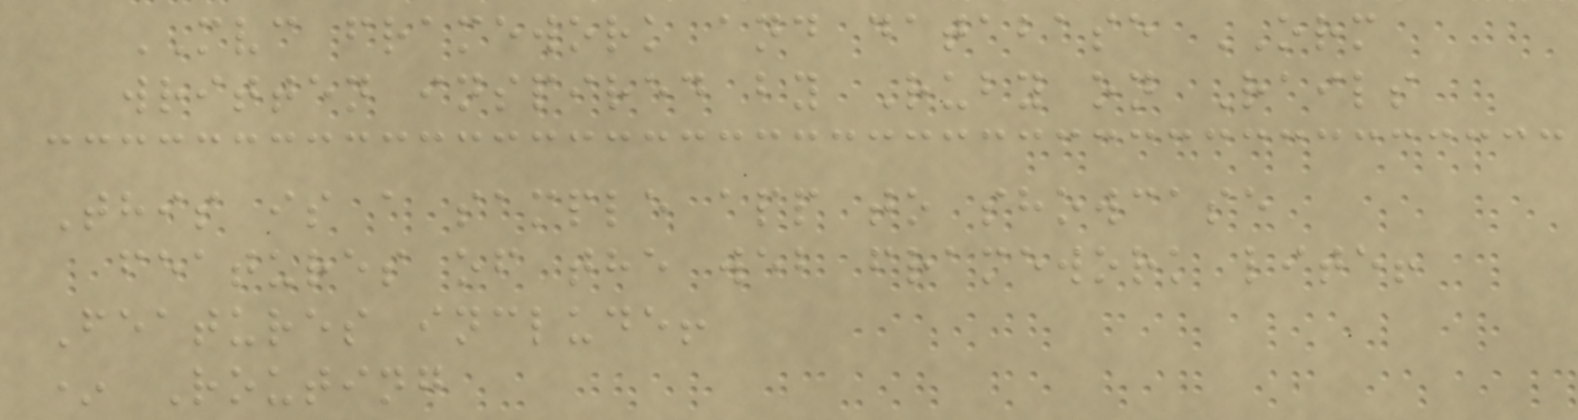MVC framework and database ORM
written inspired by Ruby on Rails
This is a sample app to showcase
features of the web framework lite!
Features include!
* Routing
